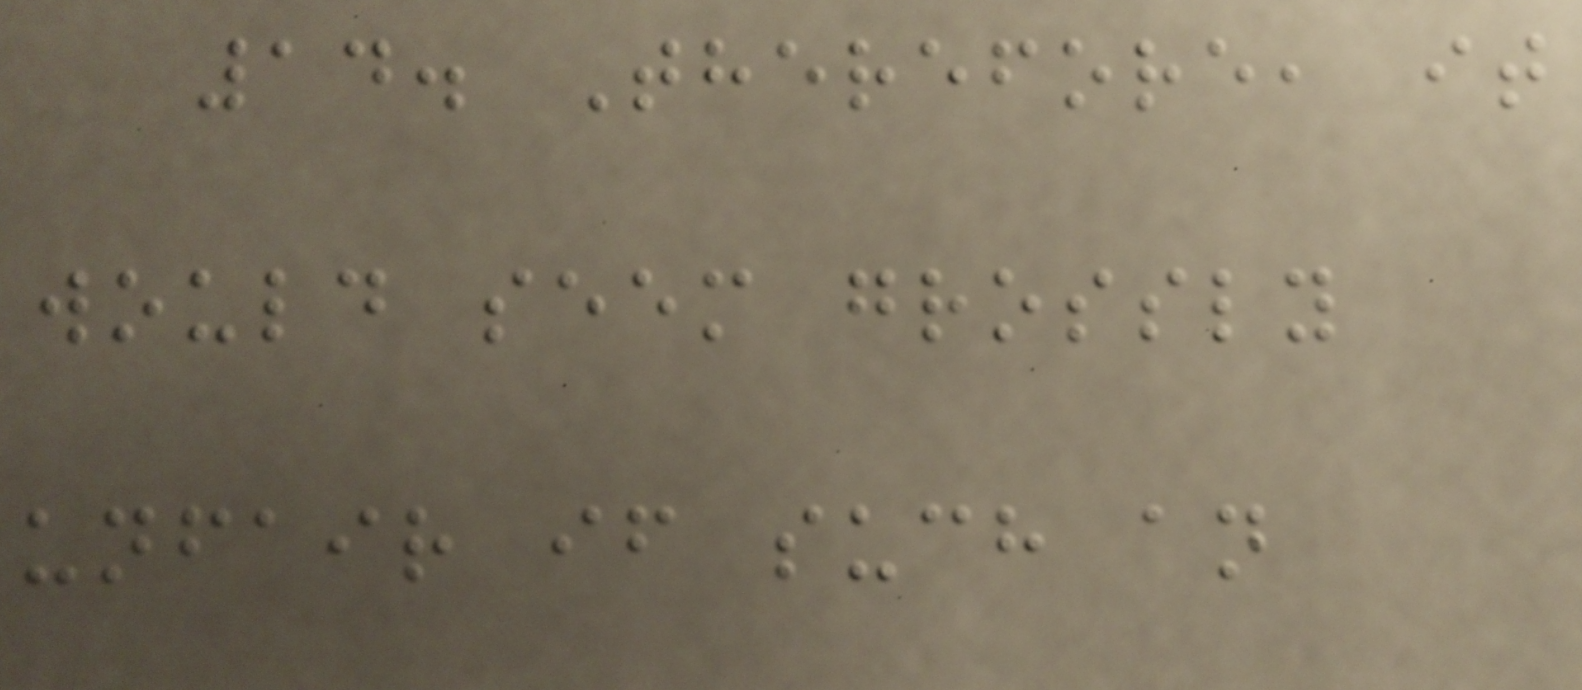14. Therefore, it
would seem grossly
unfair if such an
